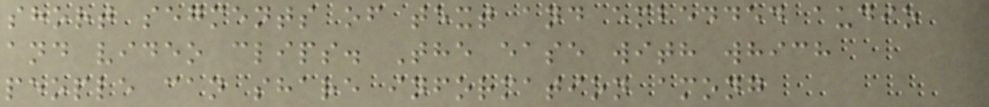short segments of text and embedded audio
and video clips. The ease with which
people can share information among
